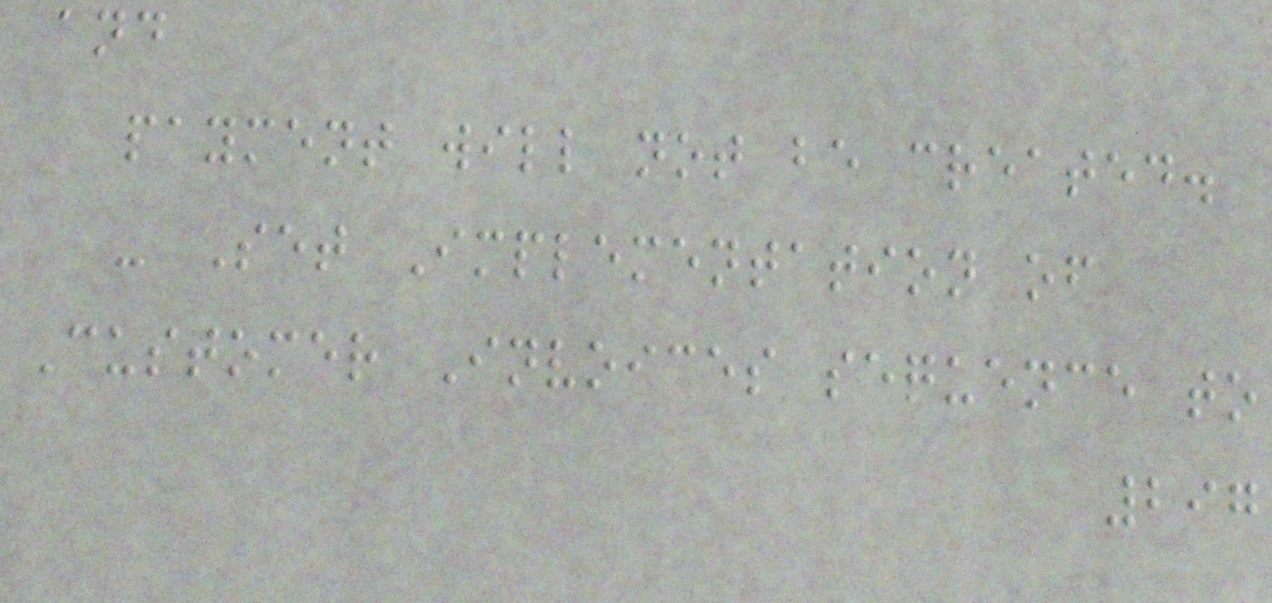and
payment will not be created.
- Set Implementation of
Customer Invoices sequence to
297
